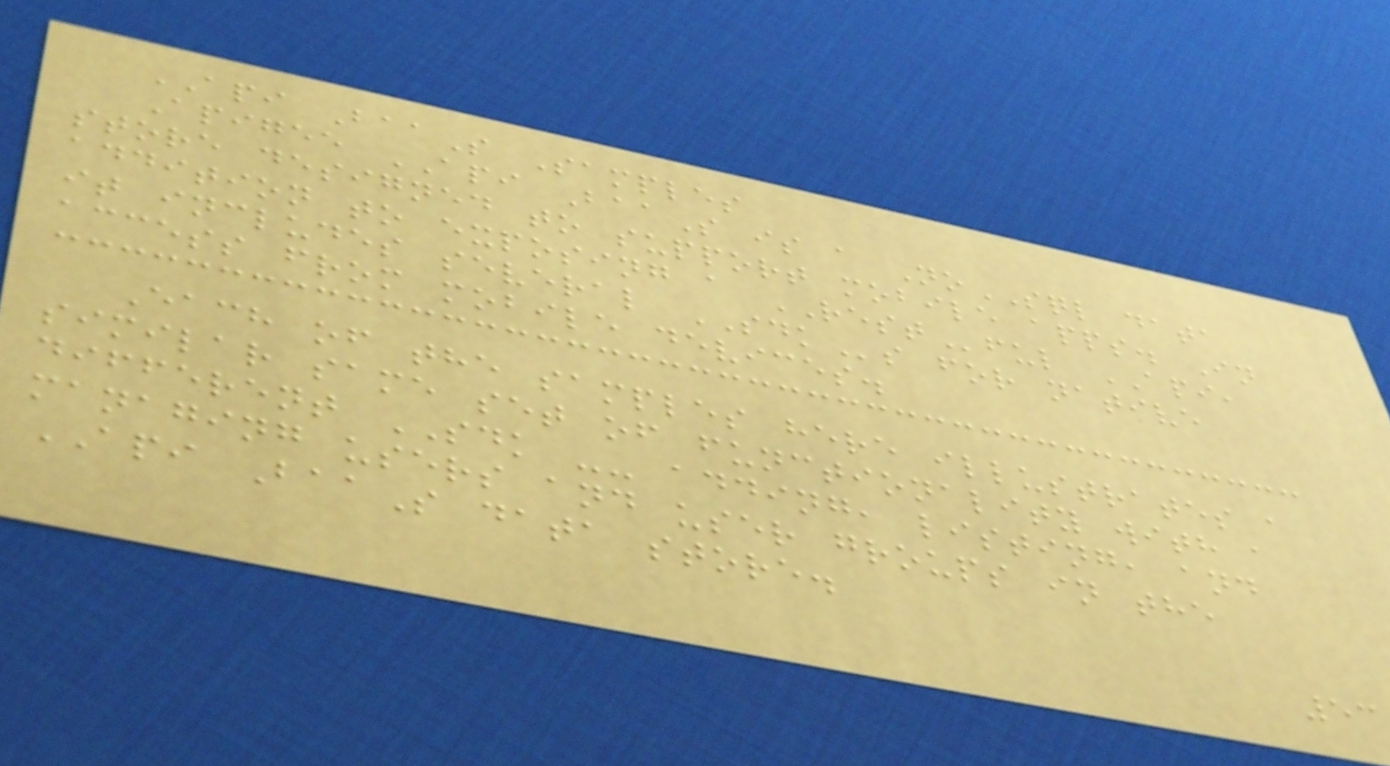API BaaS Samples
Apigee API BaaS is a NoSQL data
store designed to support mobile apps. In
addition to exposing a RESTful API,
it includes several SDKs for native
access from mobile devices.
Each of the samples here illustrates a
similar same set of functionality with a
different SDK -- adding, listing, and
managing users and user groups in the
API BaaS data store.
53
